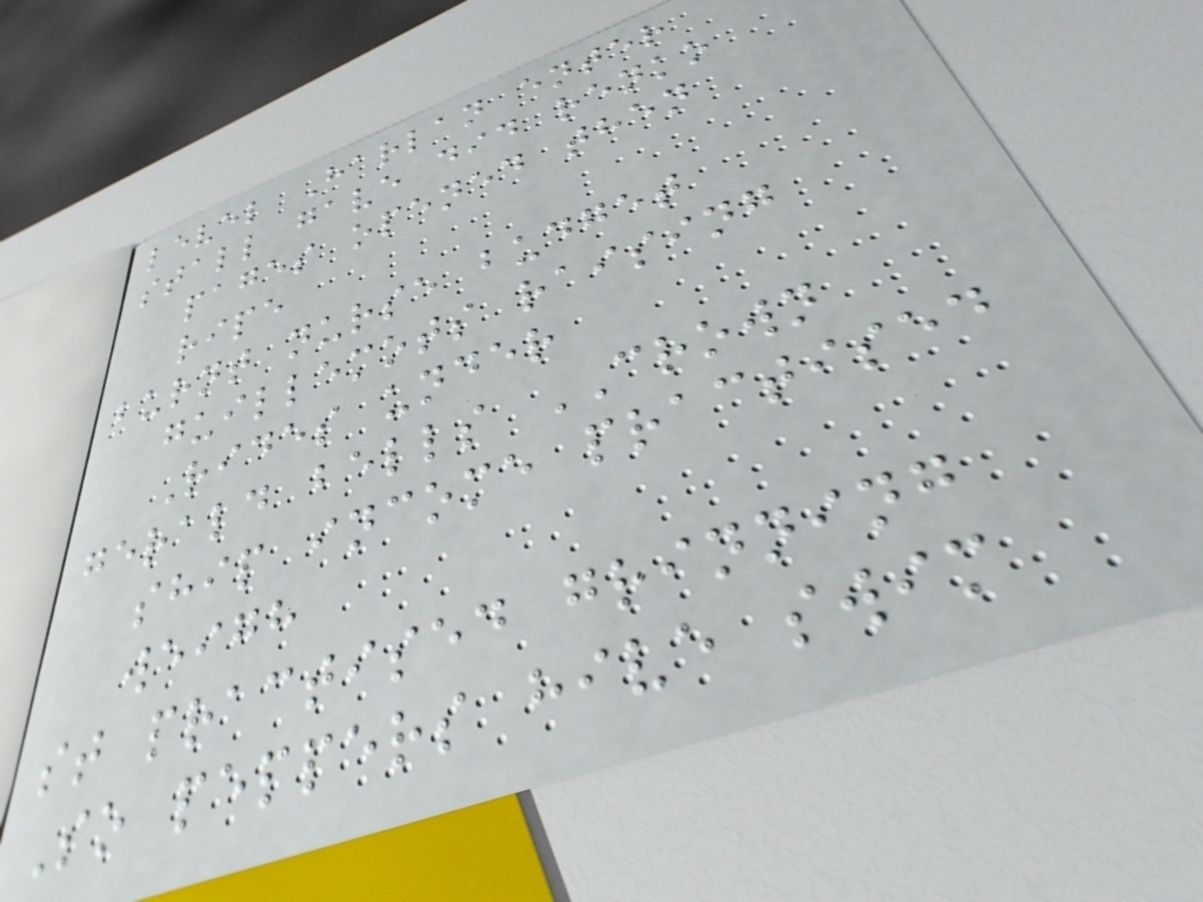level Harlan enter
stall gave did renko
pages opened then
ripe
burnt nurse budget
guillemots raising
Rides under
gerald bells CROWN
ship income practised
weigh
st practised grinning
So peppers hive swim
